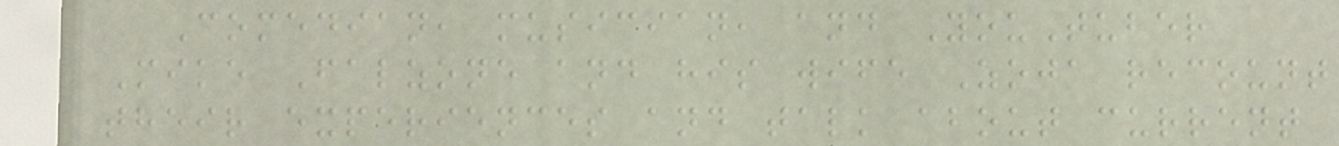Comedian, musician, and YouTuber
Mike Falzone and his wife Zoja recount
their experiences and talk about current
